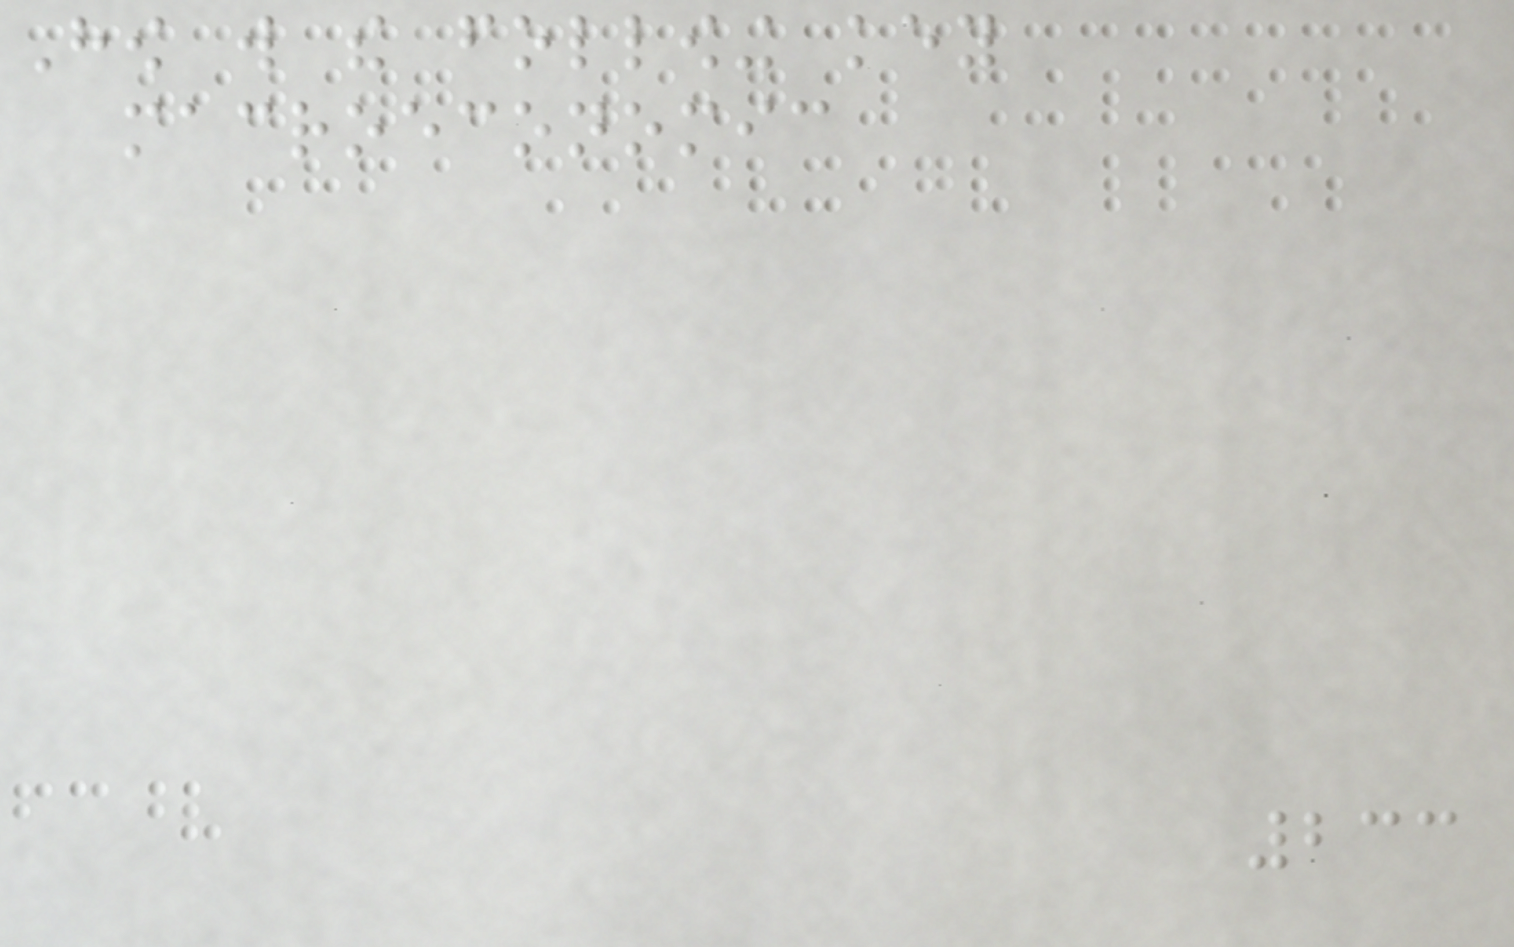How will the following key
macroeconomic
233
